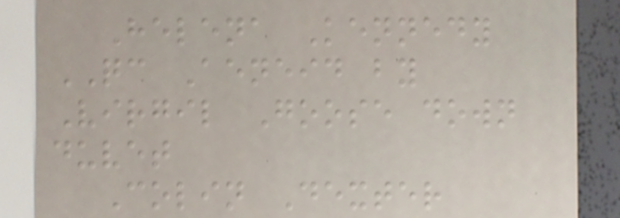Helena Kennedy
QC Aeneid by
Virgil Goose down
duvet
Colin Dexter
